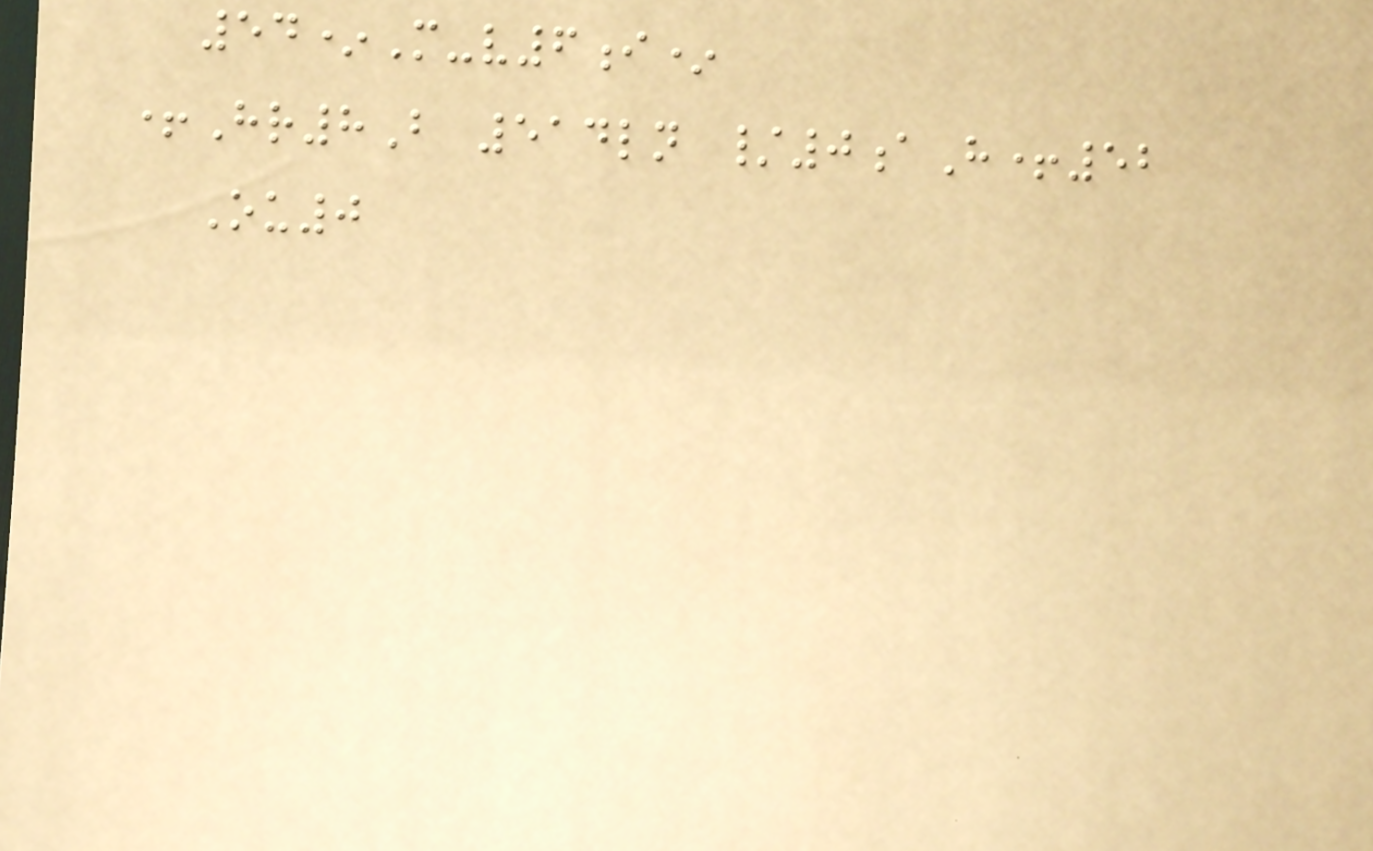54*M-v6i*
+Hr8B 514ln /0aH+52
Ou0
